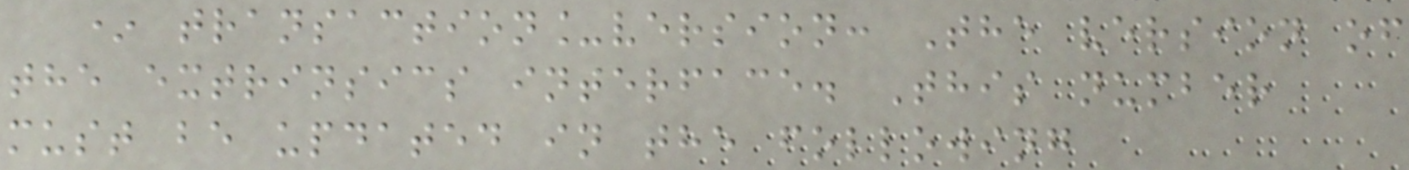* transaction_version: The version of
the extrinsics interface. This number
must be updated in the following
